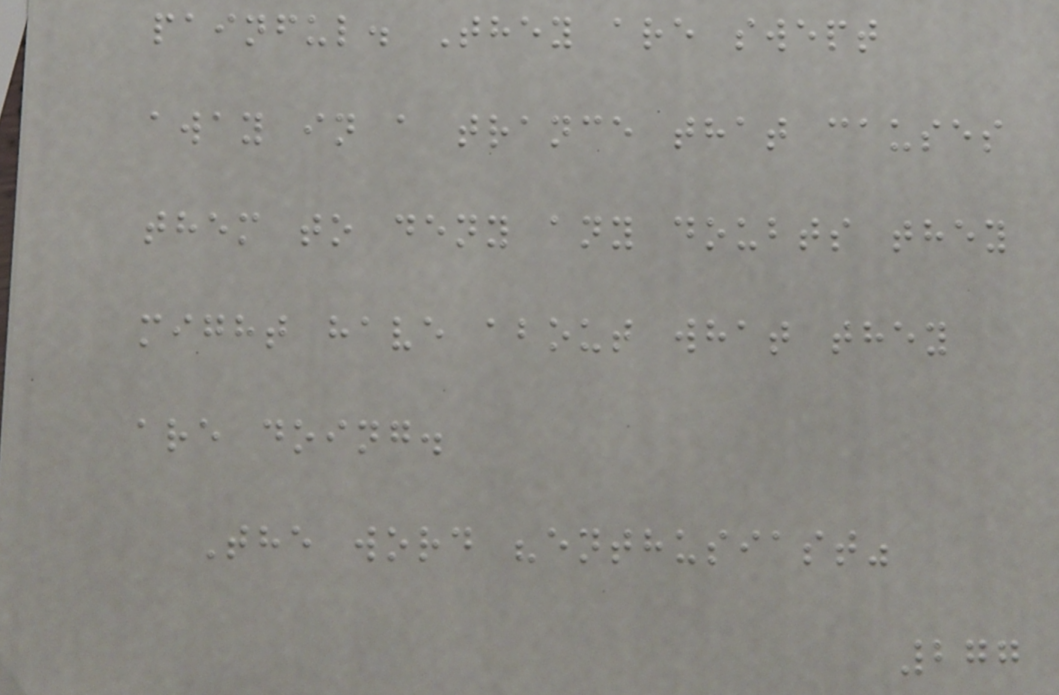painful. They are swept
away in a trance that causes
them to deny any doubts they
might have about what they
are doing.
The word "enthusiast"
277
